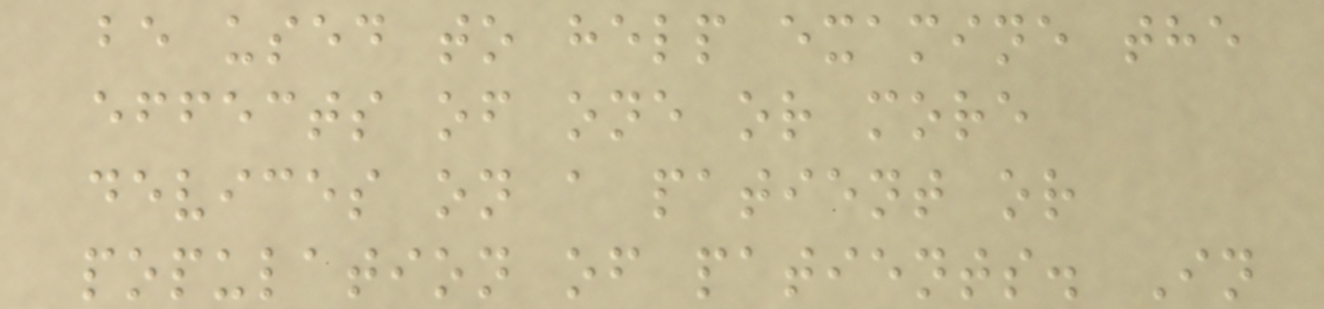be used to help examine the
effects of one or more
devices on a patient or
population of patients. In
